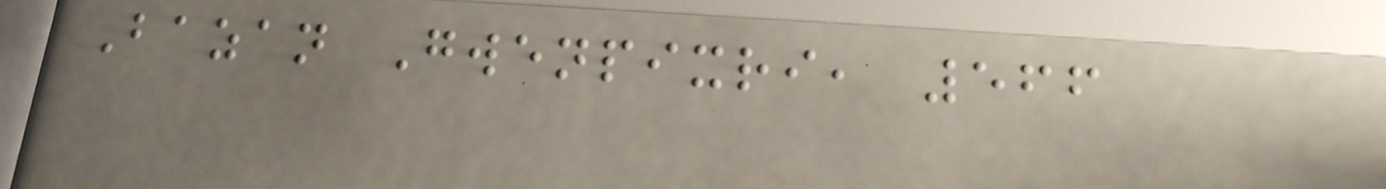Bazan Gwenpixri, 566
